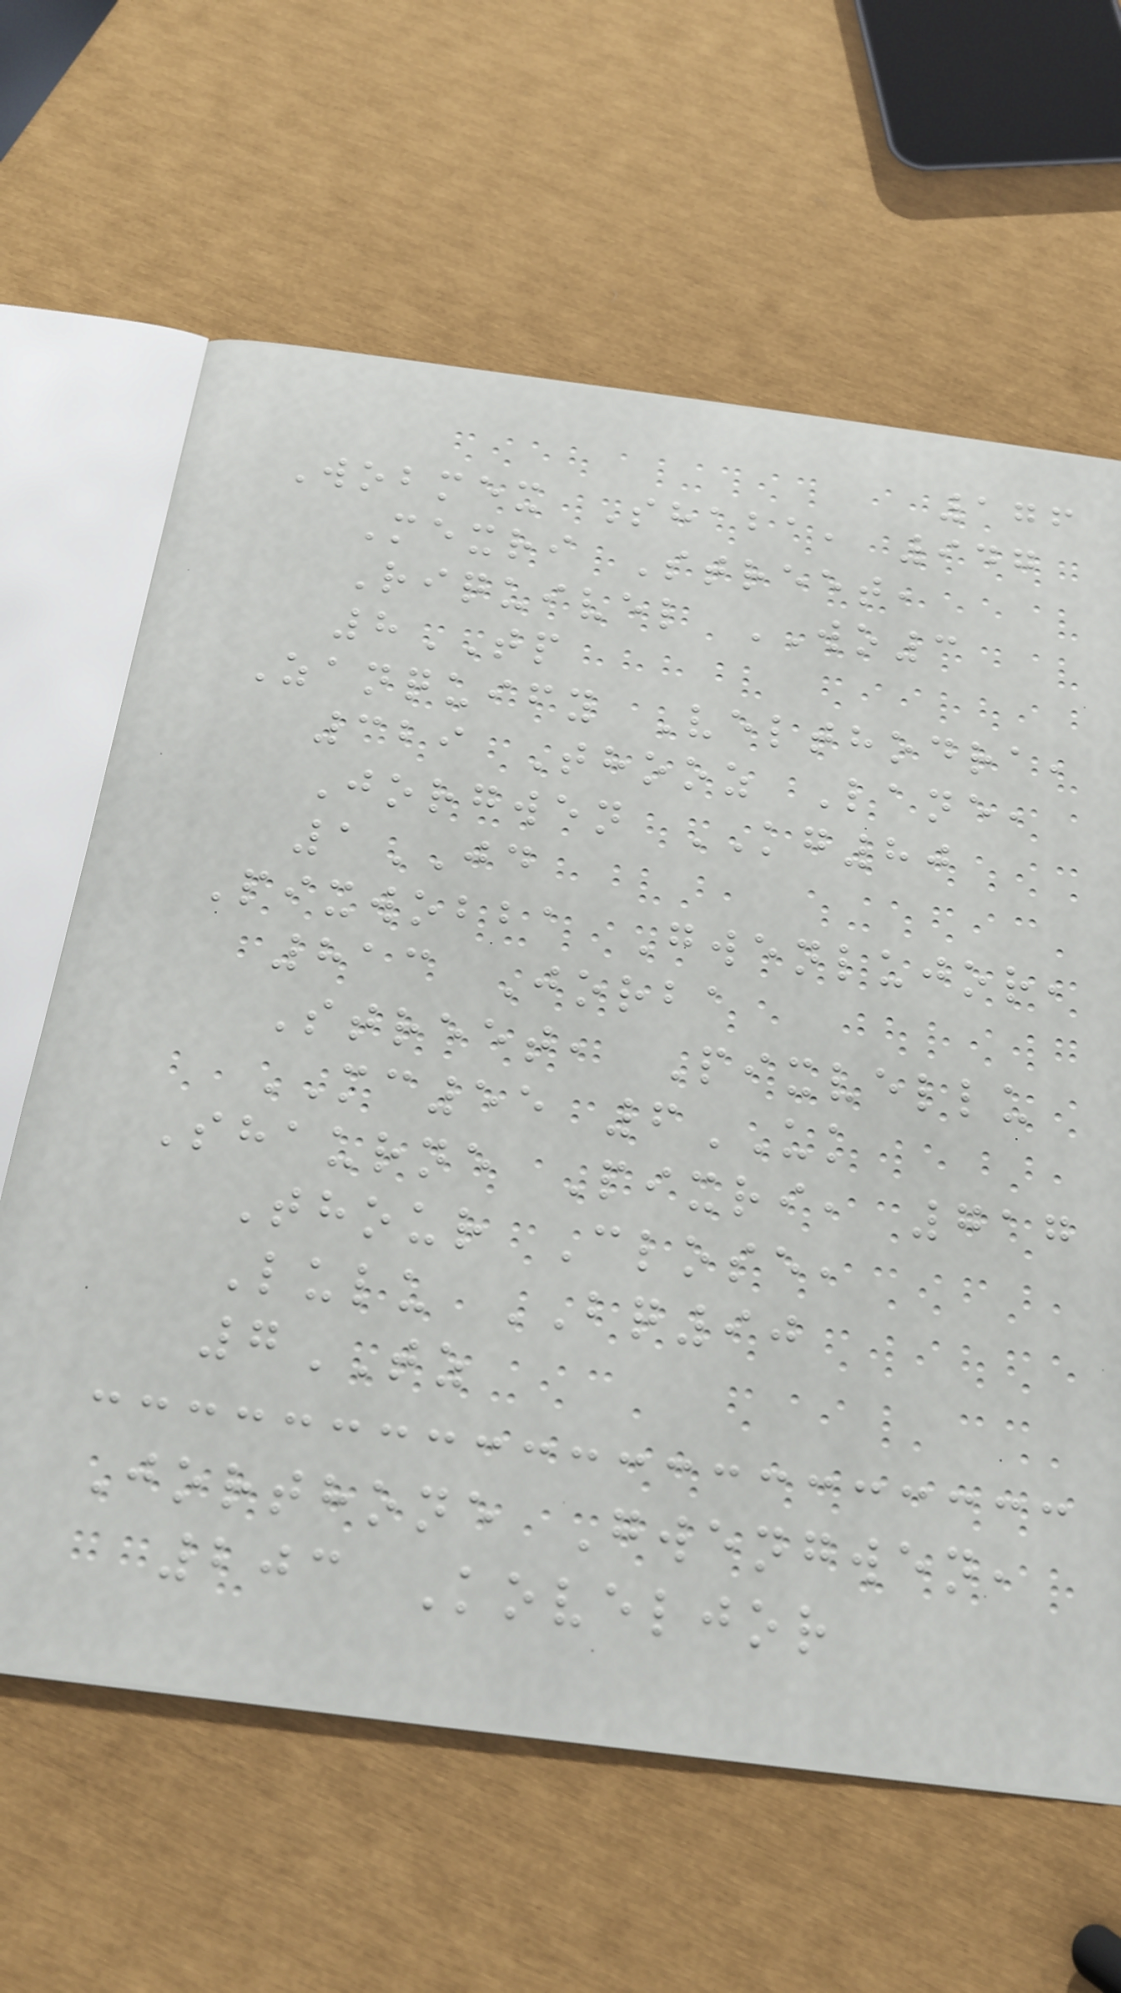176
Wobmex Shaba, 947
Mexri Street,
Riquivel WO3
8TP
Zanquify Velthodra,
329 Thooz Lane,
Jorgwen KG80
1JD
Pixwobba Gwenlujor,
813 Jorba
Street, Pixvellu
MC55 6UK
Shaurne Pixri, 717
Thour Close,
Lulu BQ90
7TZ
Jorthone Gwengwen,
203 Koveljor
